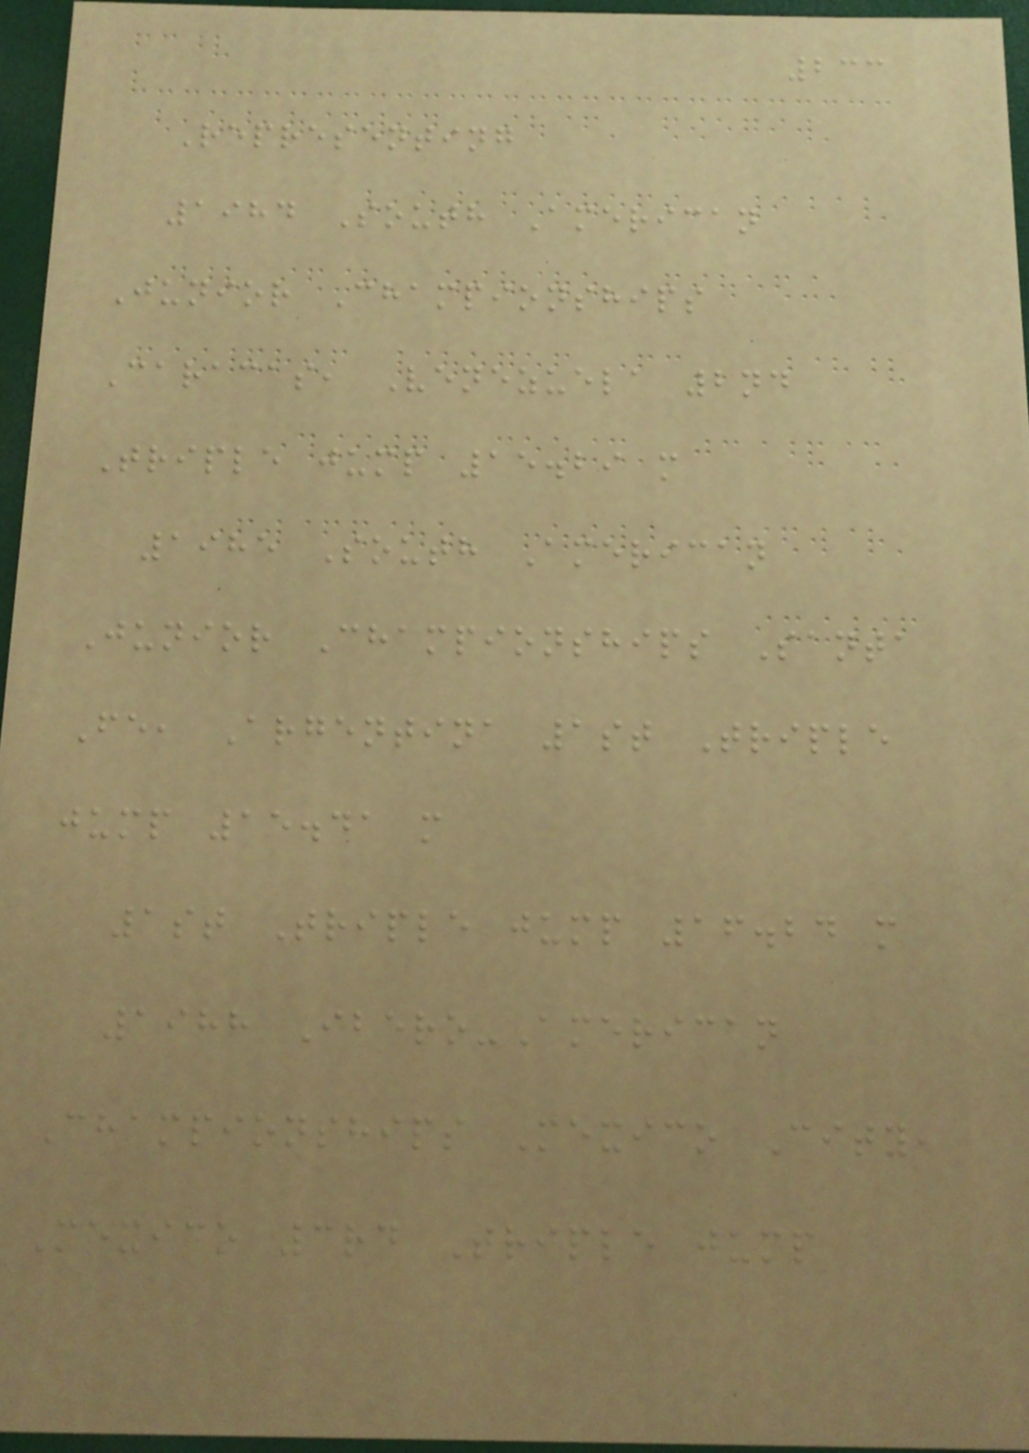233
Representing
1984 South American
Junior Championships
Caracas, Venezuela 2nd
Triple jump 15.29 m
1985 South American
Junior Championships Santa
Fe, Argentina 1st Triple
jump 15.41 m
1st Triple jump 16.24 m
1988 Ibero-American
Championships Mexico City,
Mexico 3rd Triple jump
